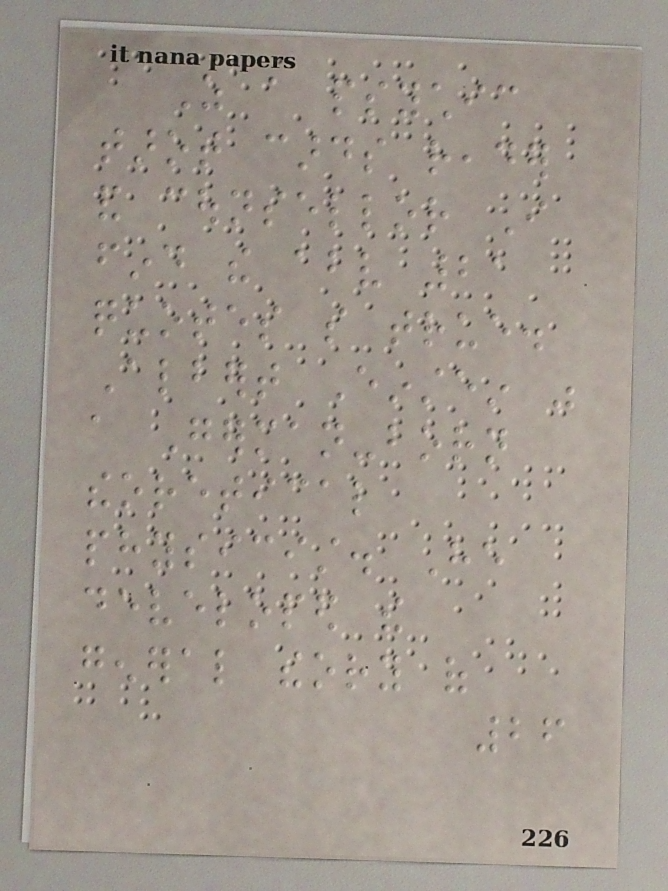As a psychic
tarot cards reader
and counsellor I
find the above 21
quotes so true.
Albert Einstein was
a German-born
theoretical
physicist. He
developed the
general theory of
26
